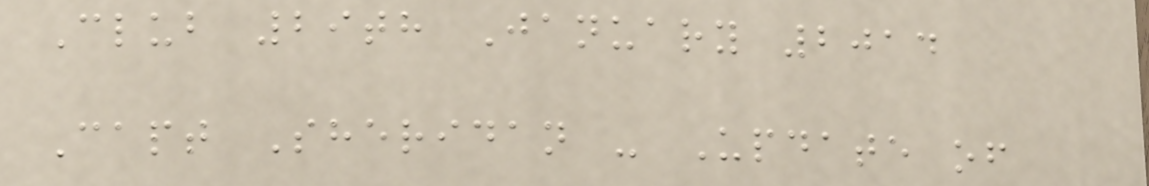Club 29th January 2014
Capt Sheridan - Update of
